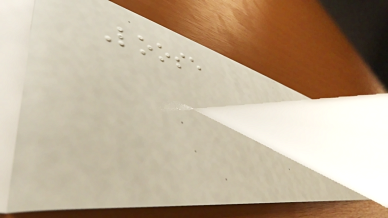Loose
